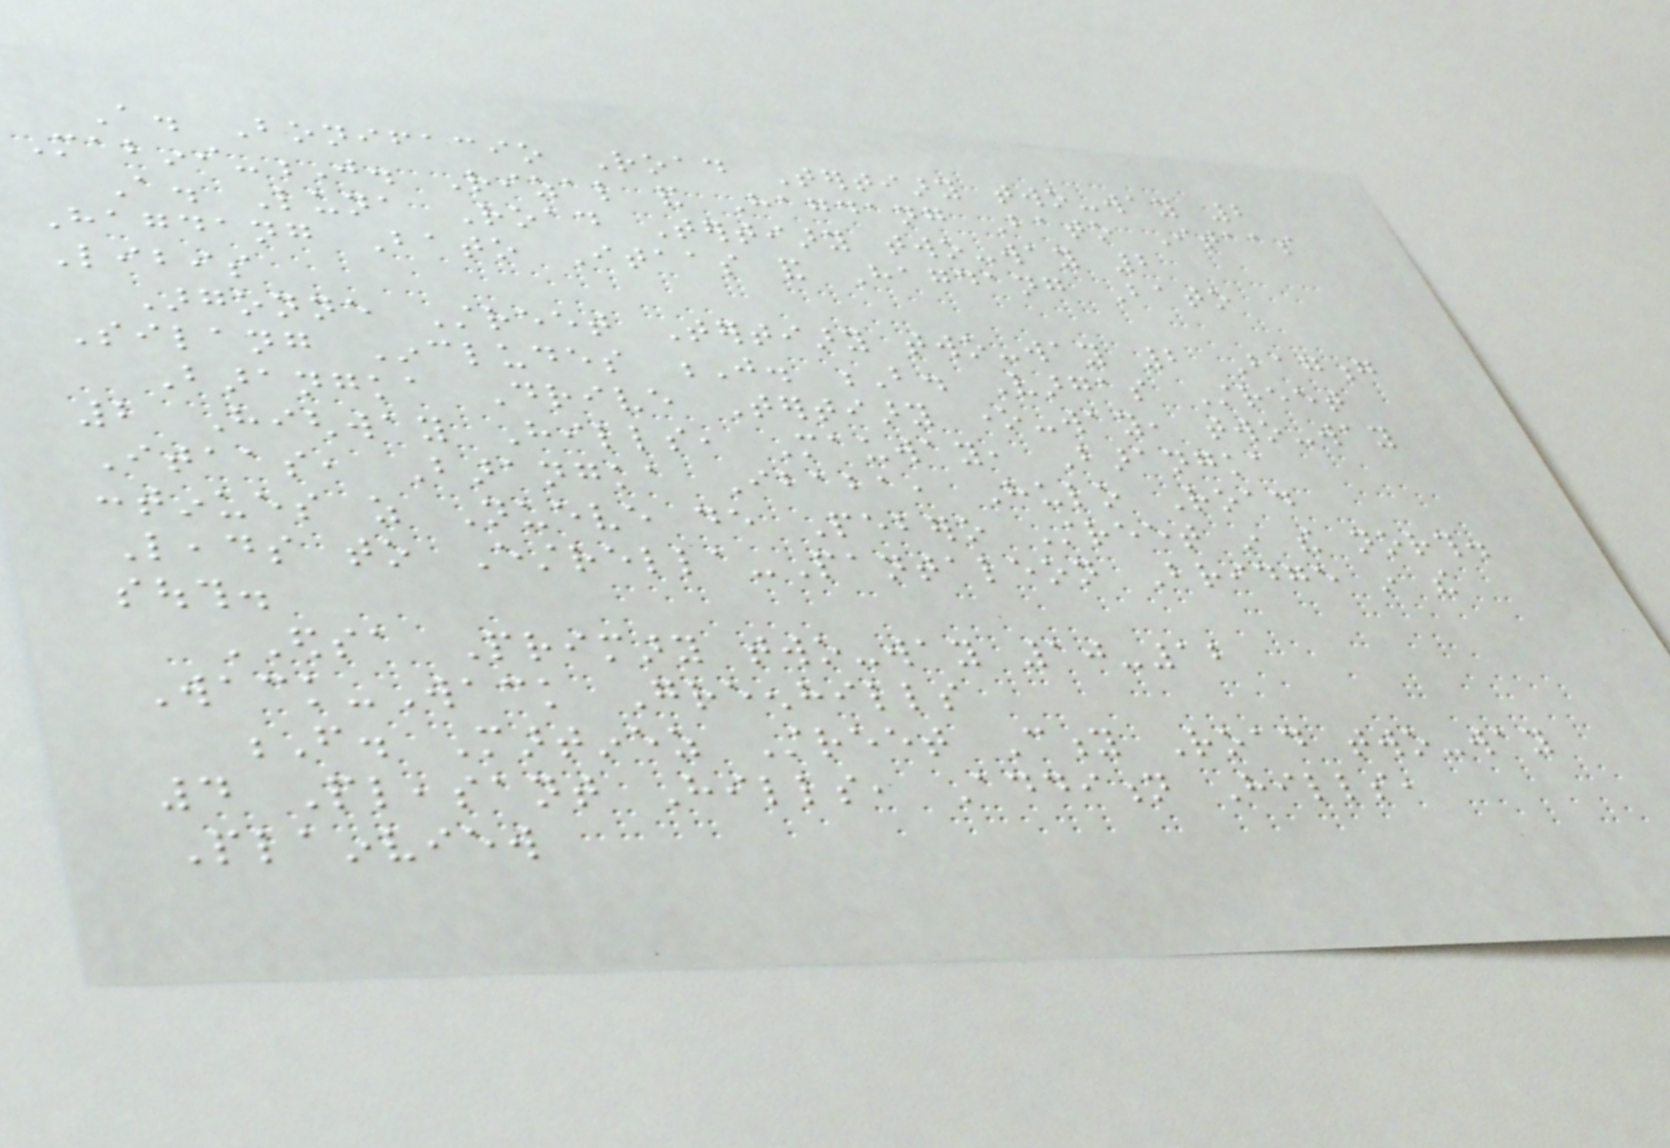A. Bonifacio Road Tertiary two-way 2
Mabini-J. Rizal and Hagdang Bato Itaas
A. Luna Road Tertiary two-way 2
Hagdang Bato Itaas and Hagdang Bato
Libis
Argonne Street Tertiary two-way 2 Bagong
Silang Includes J. B. Vargas Street
Barangka Drive Tertiary one-way, two-way
2 Highway Hills, Mauway, Barangka
Itaas, Barangka Ibaba, Hulo Road
continues as Nueve de Pebero Street in the north.
Leads to Estrella-Pantaleon Bridge in the
south.
EDSA Primary two-way 10-12
Wack-Wack Greenhills
F. Martinez Street City Road two-way
4 Pleasant Hills, Addition Hills,
Plainview
